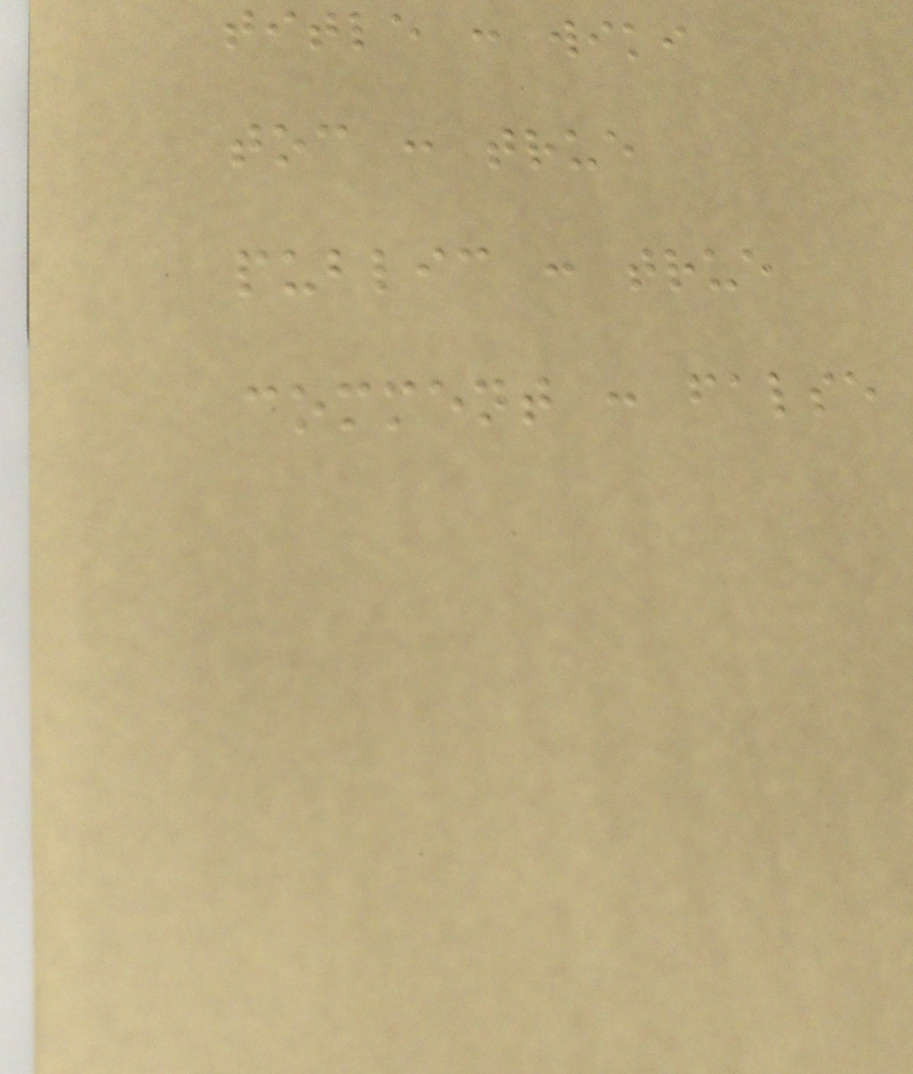title : wiki
toc : true
public : true
comment : false
